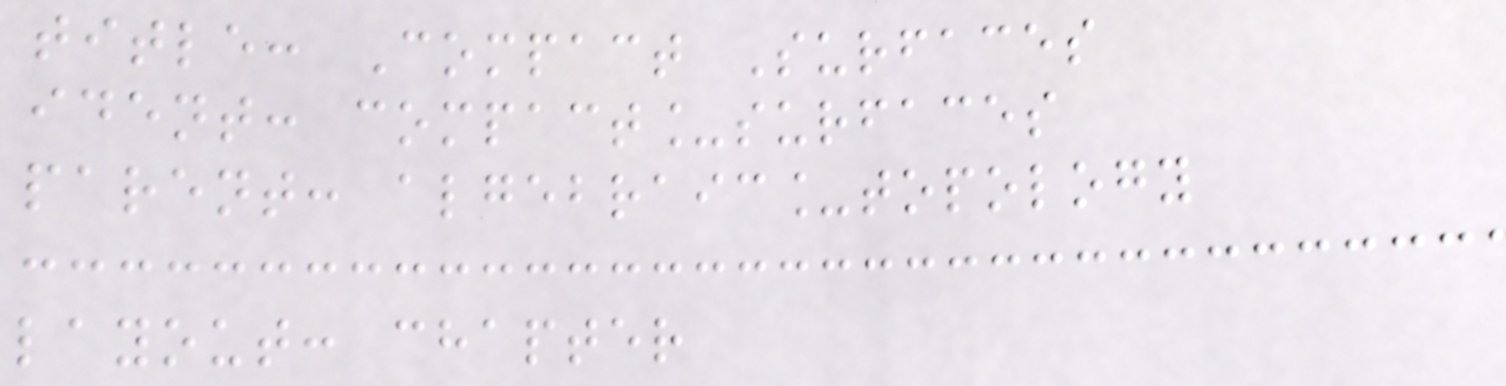title: Compact Surfaces
ident: compact_surfaces
parent: algebraic_topology
layout: chapter
